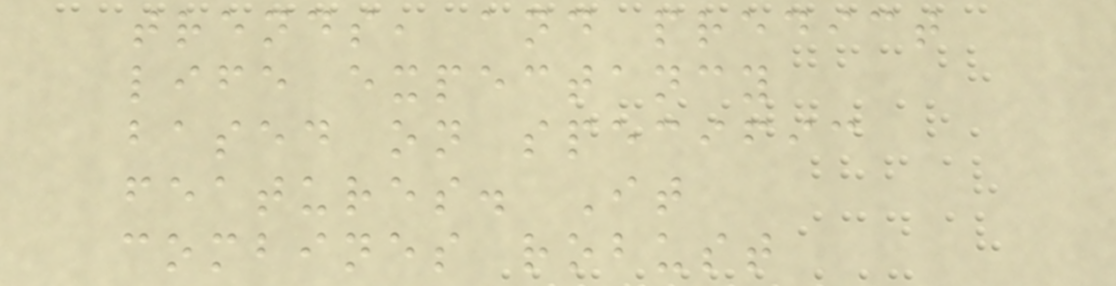trends, and predict
life expectancy
based on specific
features. It
combines robust
